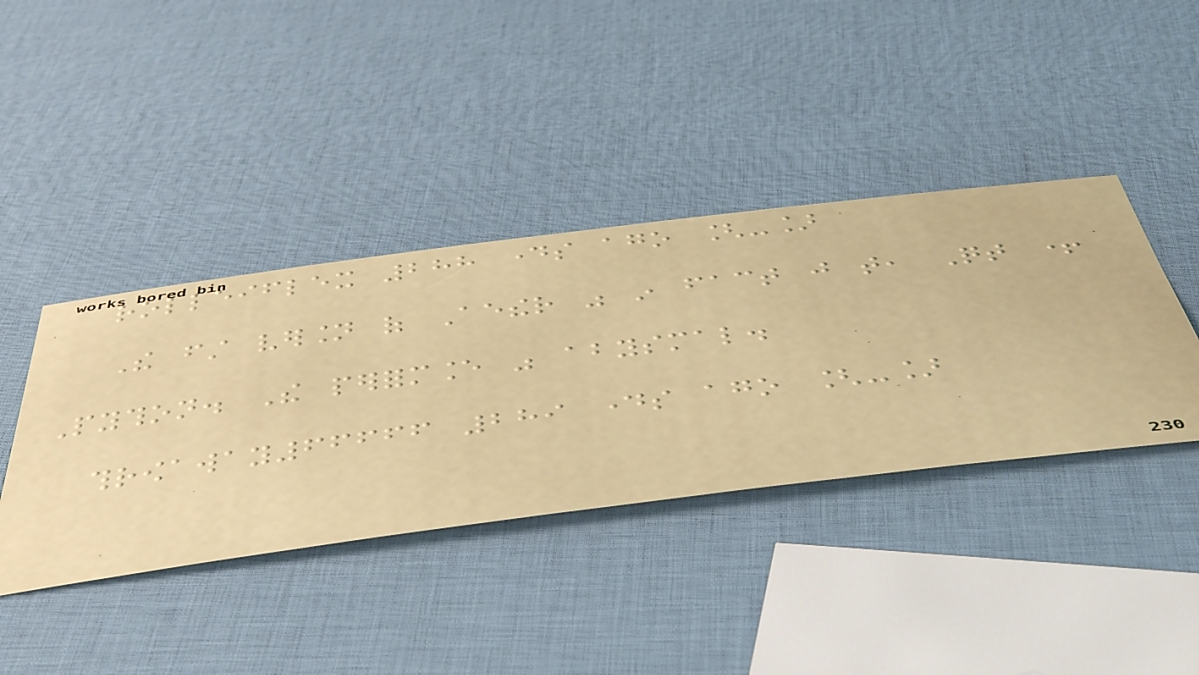rolleiflex 288 days ago [-]
The first version of Aether was in fact just that, Qt +
Python. The performance was abysmal.
throwaway66666 289 days ago [-]
